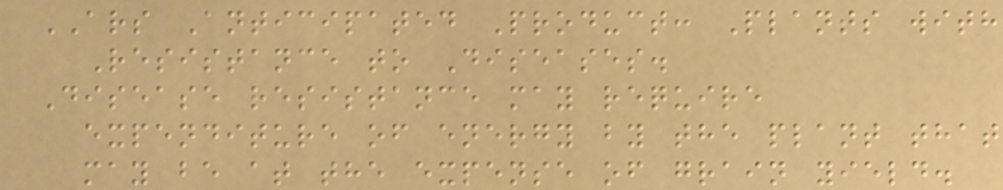ARS Anticipated Product: Plants with
Resistance to Diseases.
Disease resistance may require
expenditure of energy by the plant that
may be at the expense of grain yield.
